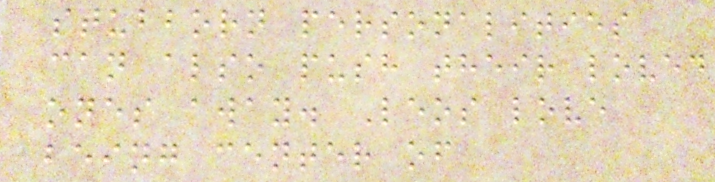stubborn personalities
can also push their loved
ones away. Leos love
being center of
